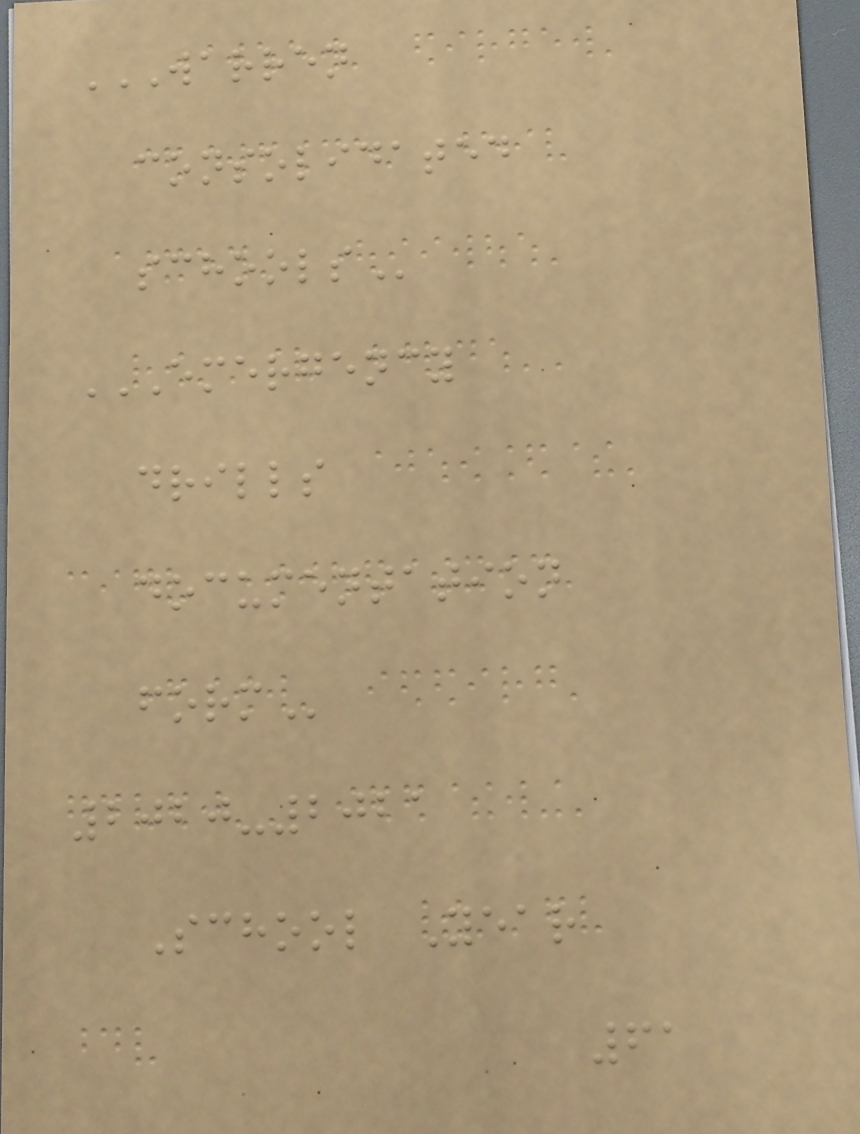WARREN
CONSOLIDATED
SCHOOLS
EMERGENCY
DRILLS
DOCUMENTATION
FORM
2020-2021
School Year
61
